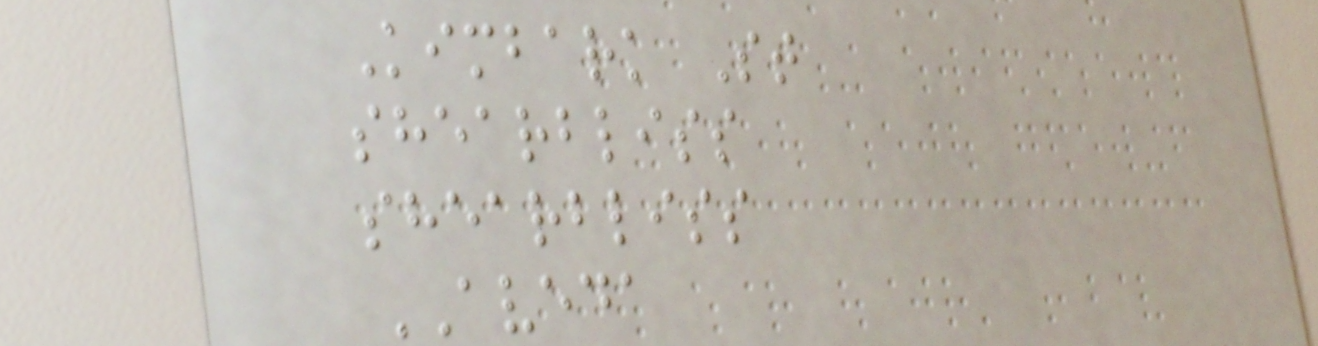Kimbark St
shearbliss
shearbliss
AVEDA
